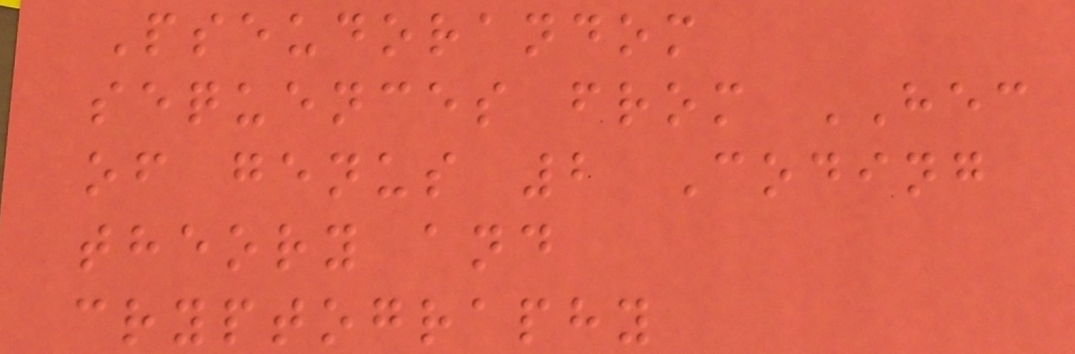Pseudorandom
sequences from HEC
of genus 2 Coding
theory and
cryptography
